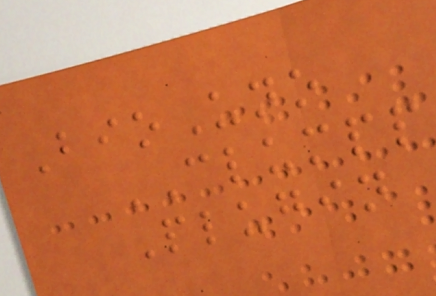BioUno
CLUMPP
Plugin
